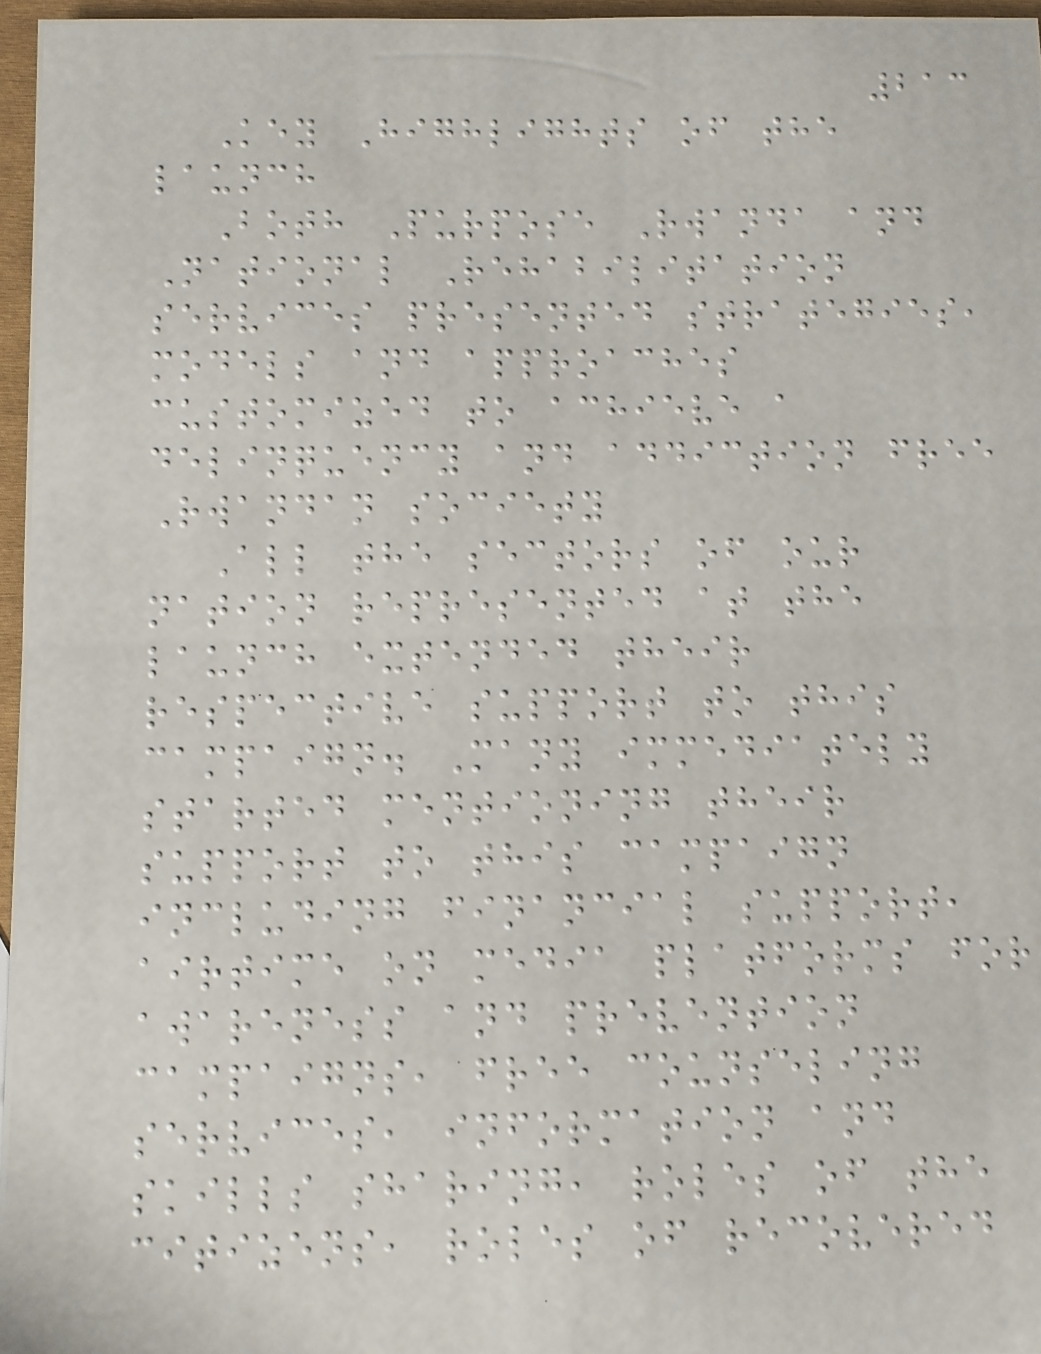213
Key Highlights of the
launch
Both Purpose Rwanda and
National Rehabilitation
services presented strategies,
models and approaches
customized to achieve a
delinquency and addiction free
Rwandan society
All the sectors of our
nation represented at the
launch extended their
respective support to this
campaign. Many immediately
started mentioning their
support to this campaign
including financial support,
airtime on media platforms for
awareness and prevention
campaigns, free counseling
services, information and
skills sharing, roles of the
citizens, roles of recovered
